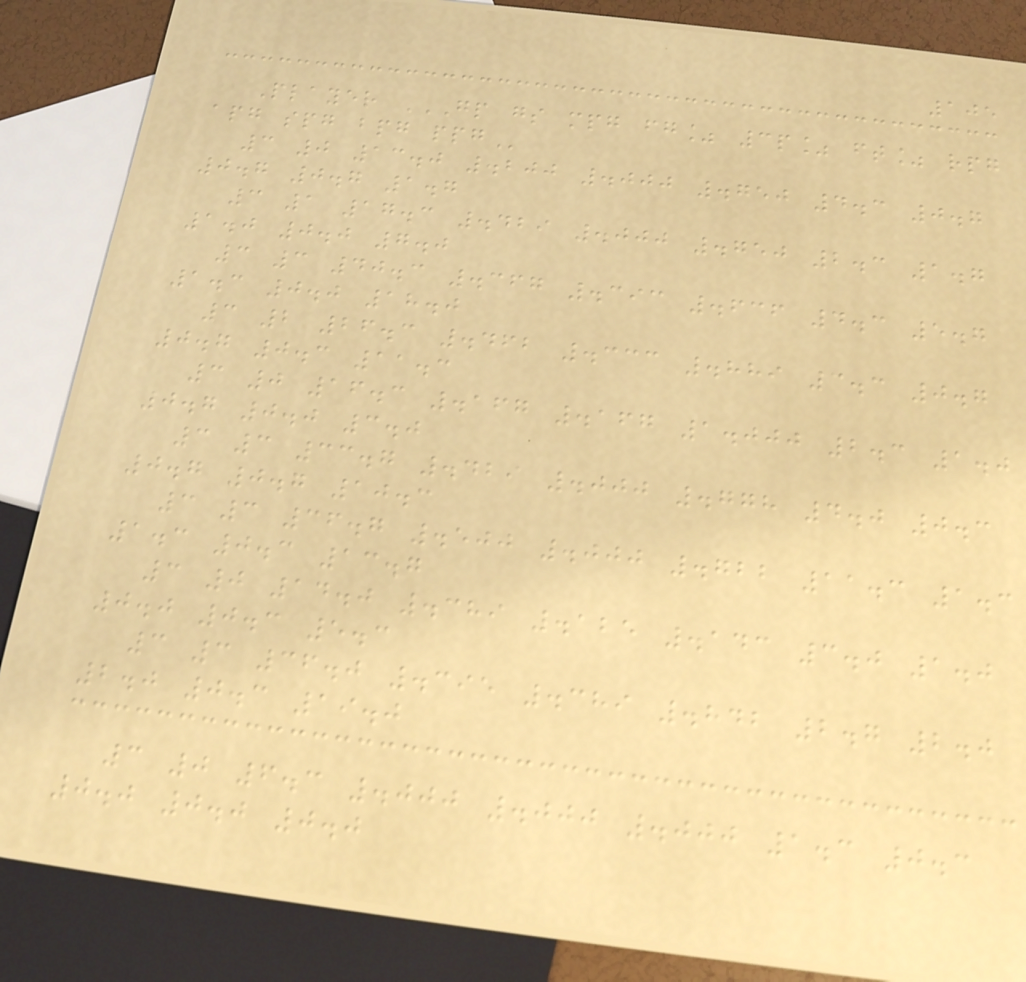105
Player GP GS MPG FG% 3P% FT% RPG
APG SPG BPG PPG
3 0 13.0 .200 .000 .750 4.3 0.7
0.7 0.7 1.7
3 1 17.3 .429 .000 .750 2.3 1.7
1.0 0.0 7.0
3 3 40.3 .367 .393 .636 4.3 5.7
1.3 0.0 18.0
3 2 26.3 .462 .333 .889 3.3 0.7
0.7 0.3 11.3
3 0 16.3 .167 .167 1.000 2.3 1.0
0.7 0.0 3.0
3 3 33.7 .429 .000 .778 4.0 0.3
0.7 0.7 10.3
3 3 36.7 .500 .000 .722 11.3 1.3
1.3 0.3 13.7
3 0 14.0 .389 .125 .143 3.0 1.0
0.0 0.3 5.3
3 3 36.0 .395 .389 .842 2.7 2.0
2.0 0.3 19.0
3 0 6.3 .000 .000 .000 1.3 0.3
0.0 0.0 0.0
